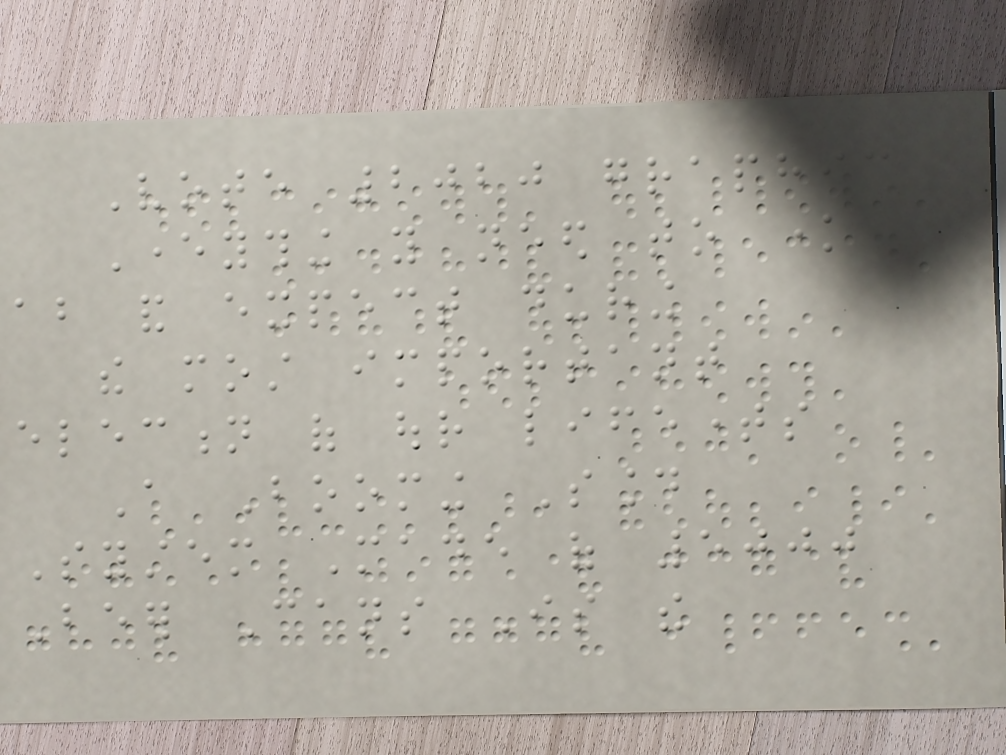Vote 2020 graphic
Everything you need to know
about and expect during
the most important
election of our lifetimes
A Booming Sound
System Made of 5000
Beer Cans Is the
